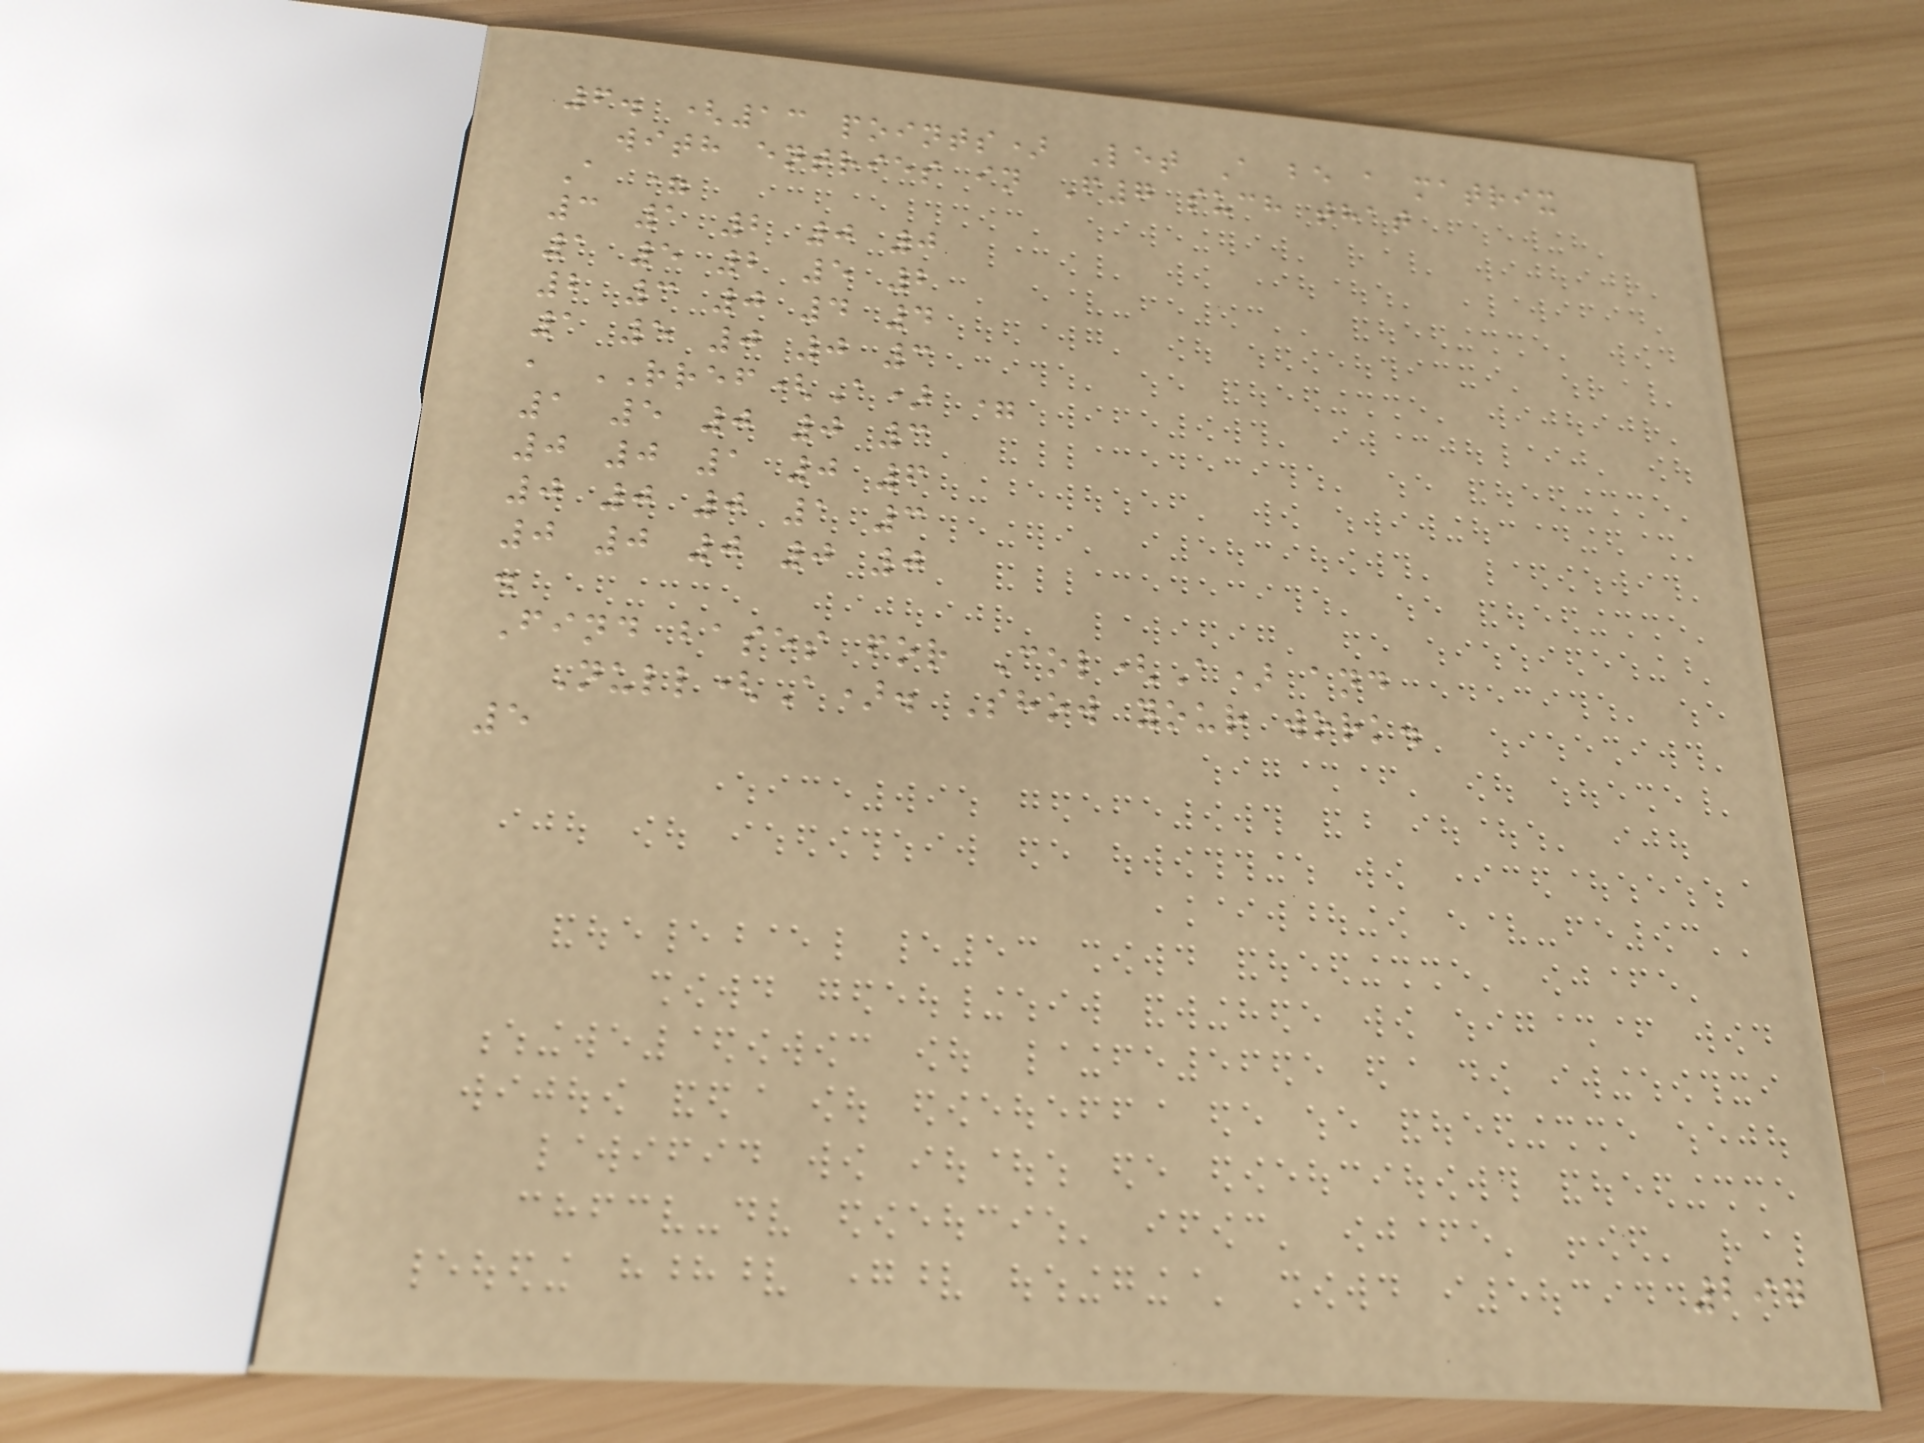6. (13 points) Let A be a matrix
with entries in F7 such that
A =
3 1 2 0 0
1 5 2 5 2
2 3 0 4 4
1 5 0 0 3
, RREF(A) =
1 5 0 0 3
0 0 1 0 6
0 0 0 1 3
0 0 0 0 0
.
Find bases for Col(A) and
Null(A). Show your work.
5
297
